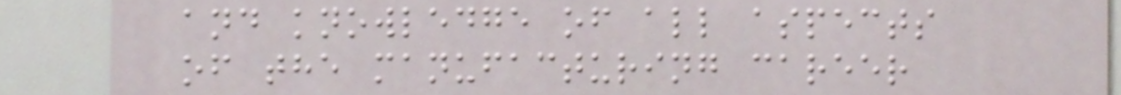and knowledge of all aspects
of the manufacturing career
